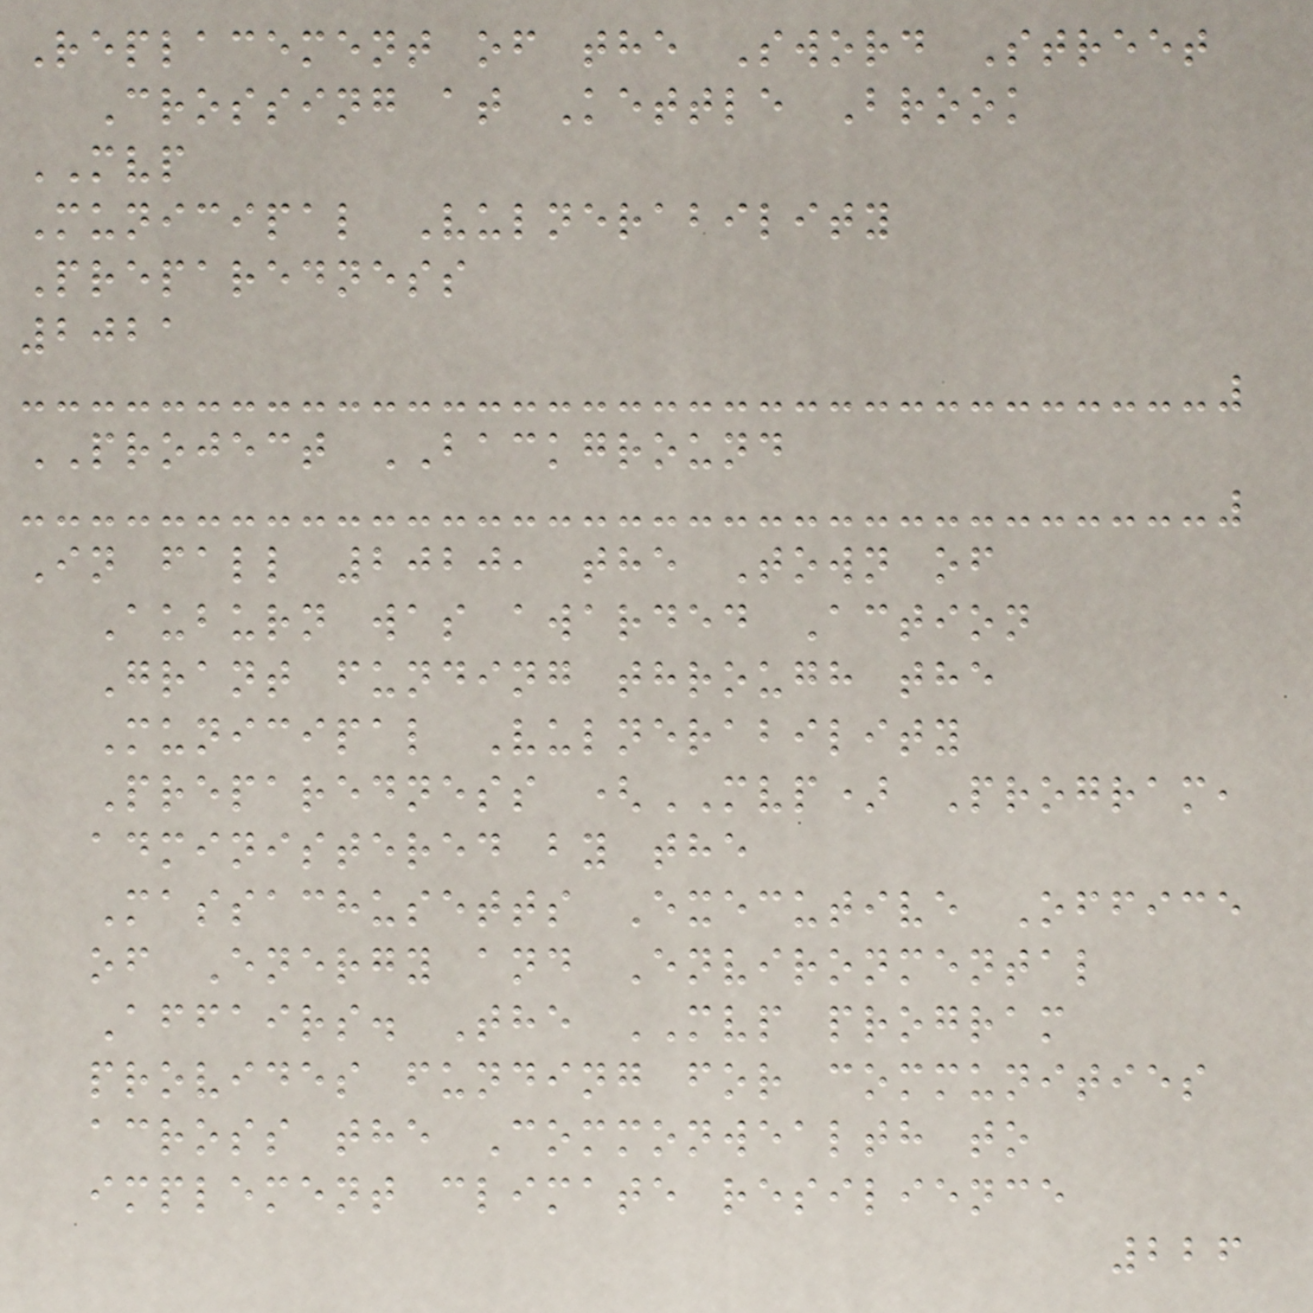Replacement of the Sword Street
Crossing at Kettle Brook
MVP
Municipal Vulnerability
Preparedness
2021
PROJECT BACKGROUND
In fall 2020, the Town of
Auburn was awarded Action
Grant funding through the
Municipal Vulnerability
Preparedness (MVP) Program,
administered by the
Massachusetts Executive Office
of Energy and Environmental
Affairs. The MVP program
provides funding for communities
across the Commonwealth to
implement climate resilience
226
